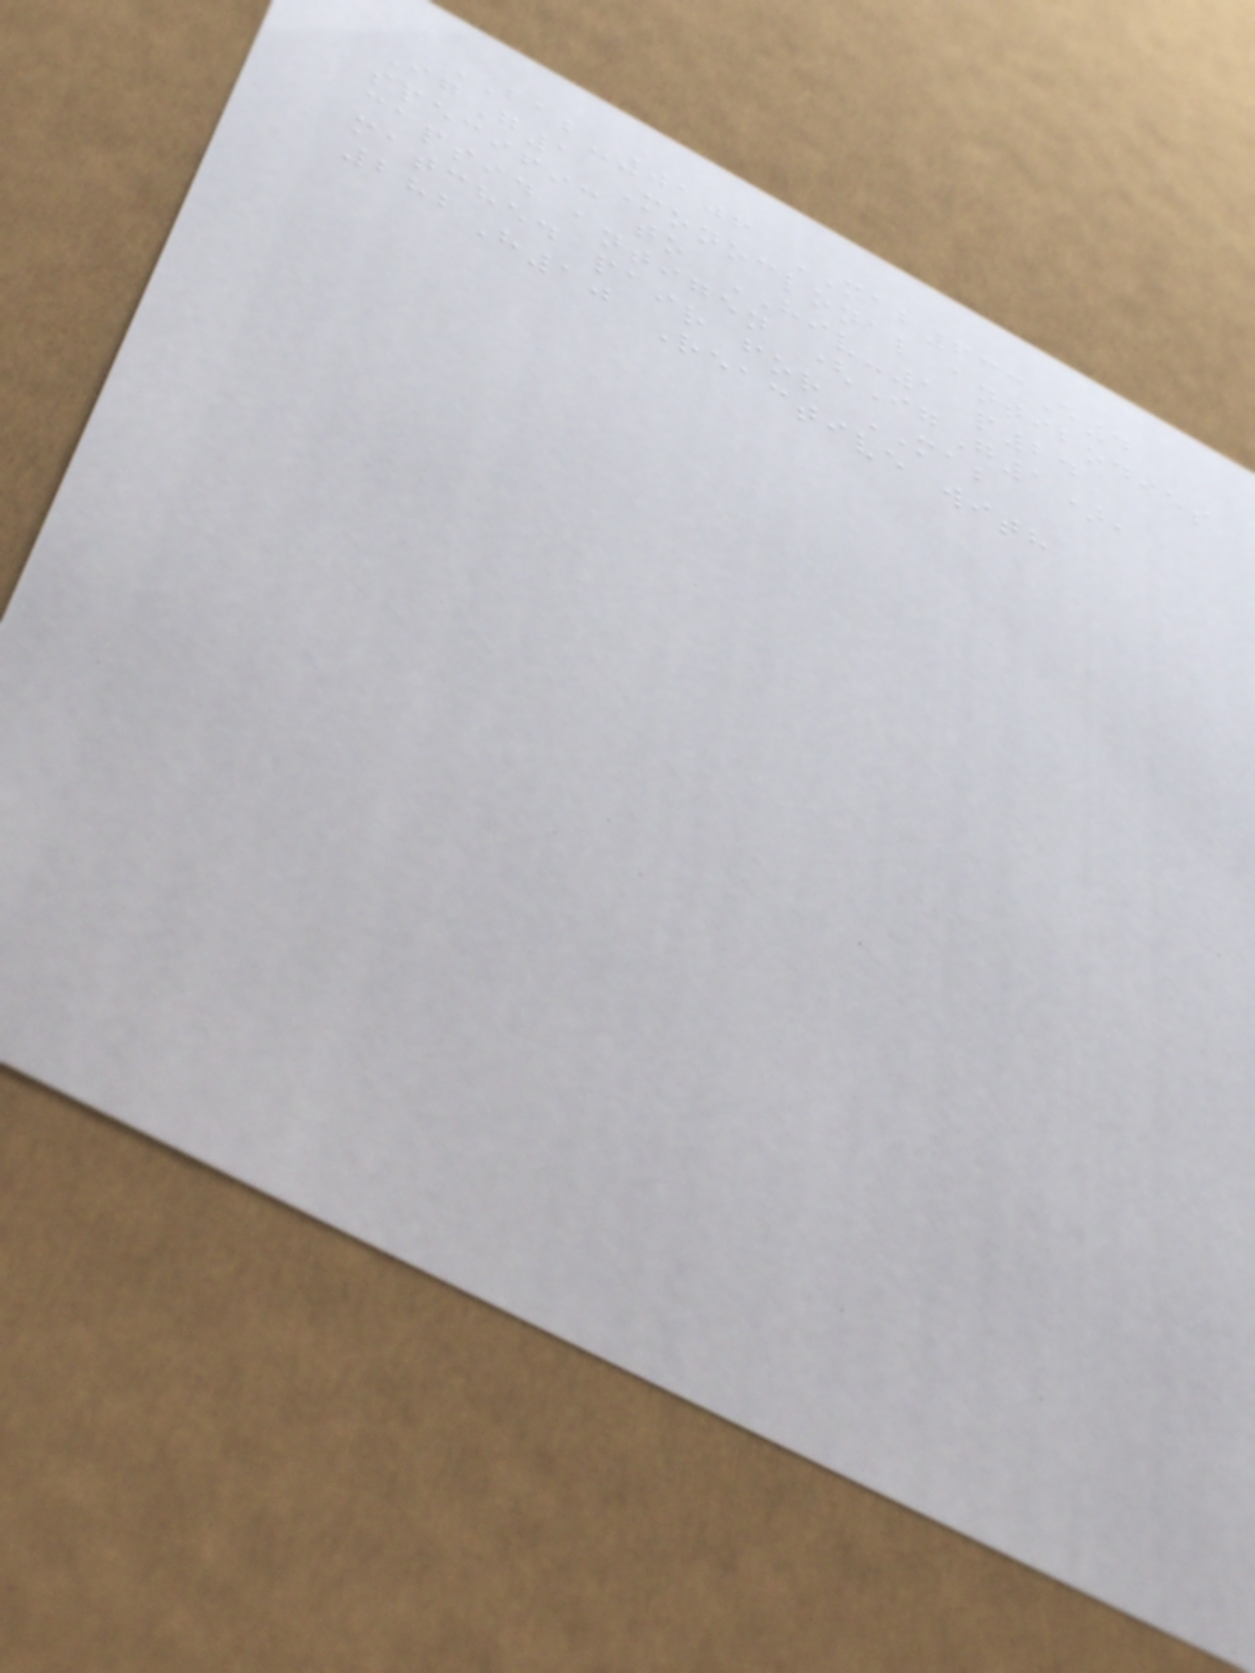BAB-0106 MAB633E4
IgG1 Monoclonal antibodies
specific to HIV-1 p24
capsid antigen (IgG1),
matched pair for MAB
282H10 Reactive with
